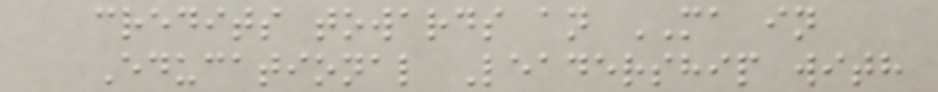credits towards an MA in
Educational Leadership with
